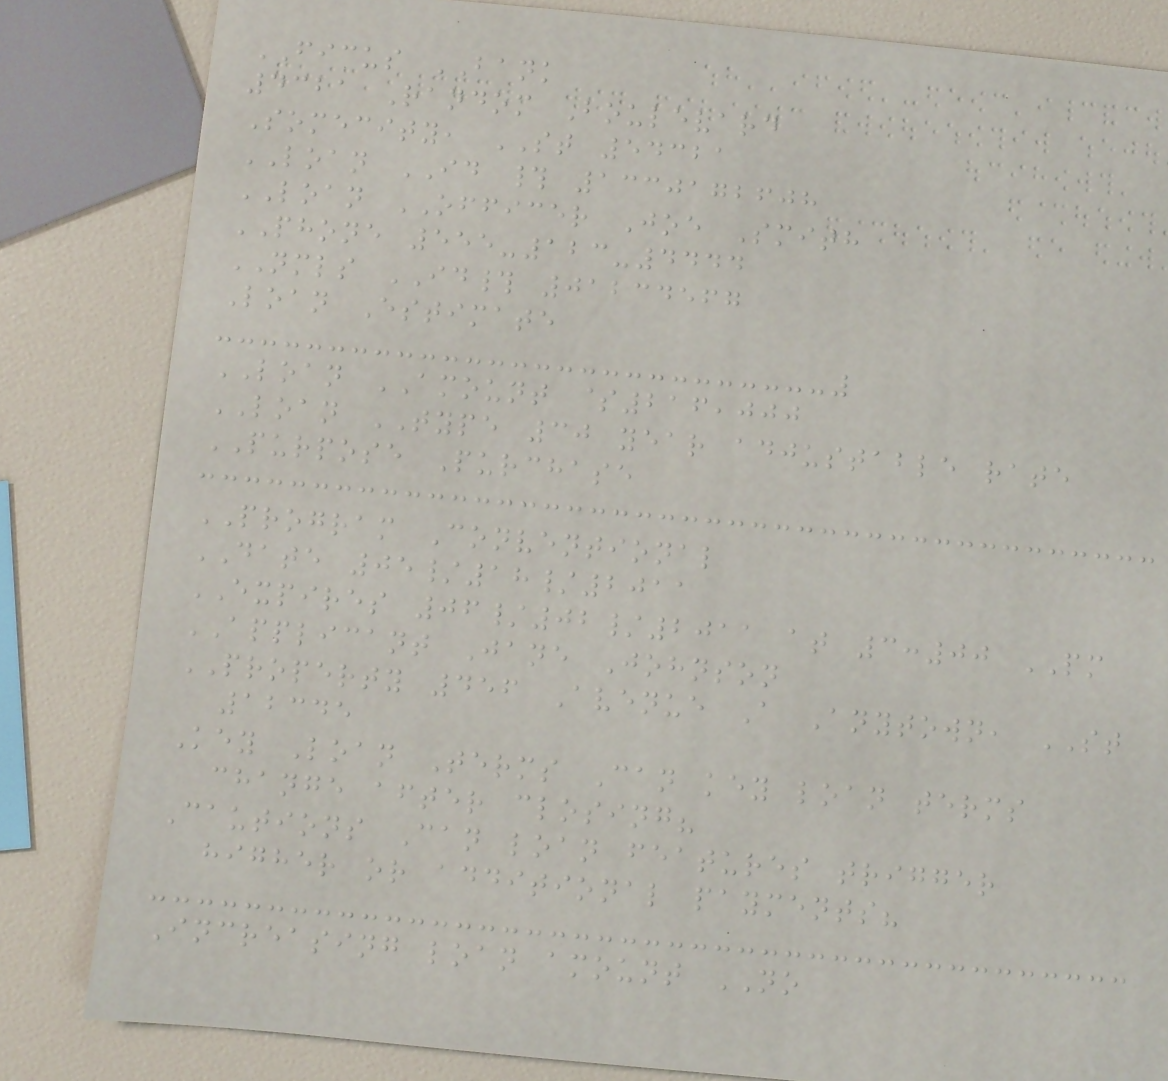FICUS BANK
4321 Random Boulevard
Somecity, ST 54321
LOAN ID # 1330172608
LOAN OFFICER Joe Smith
PHONE 555-123-4444
NMLS ID# 01234567
Loan Estimate
LOAN AMOUNT $216,000
LOAN TYPE 30 year adjustable rate
PURPOSE Purchase
PROGRAM Conventional
DATE 05/18/2011
EXPIRES 06/02/2011 at 3:00 PM
APPLICANT Jane Johnson
PROPERTY 456 Avenue A Anytown, ST
12345
Key Loan Terms Can key loan terms
change after closing?
Cautions Can loan features trigger
higher or additional payments?
Increasing loan amount NO
